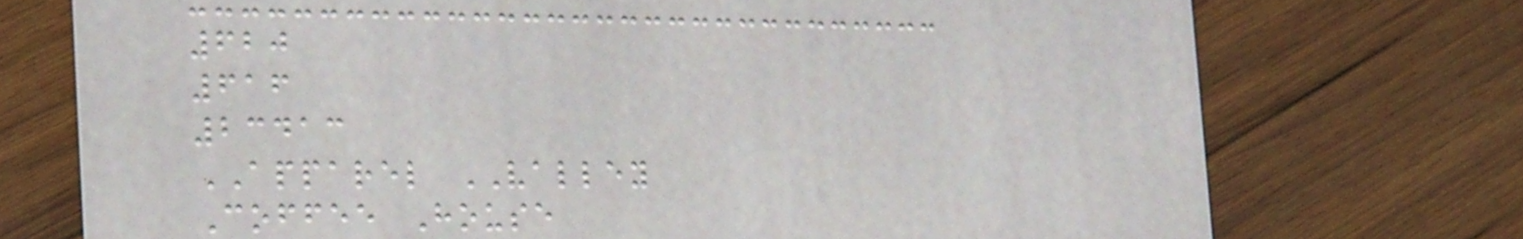620
616
23413
APPAREL VALLEY
Coffee House
